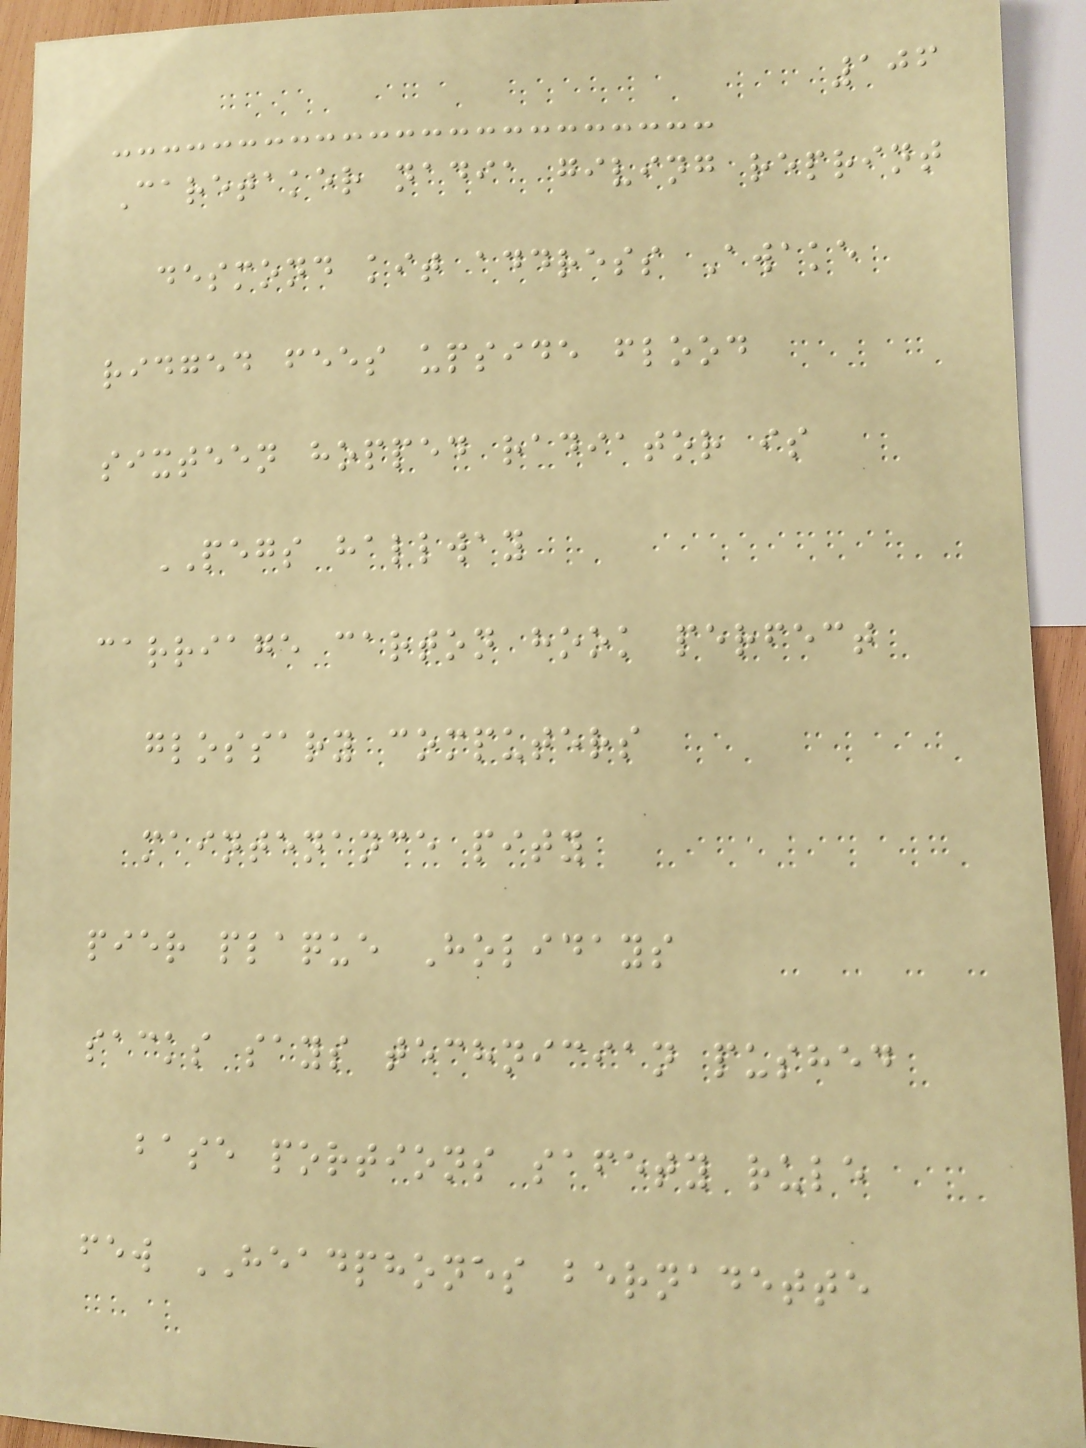106
Caretaker nadia giving reprint
desmond kit address Awake
ridged fees upside flood
sixteen hopped radiator is
PEGS hallway
carriage carton hook perfect
glossary computers
maintenance pity
pier plaque Holidays
sacks says technician pushed
base portions safety rule
few HEADPHONES bernadette
